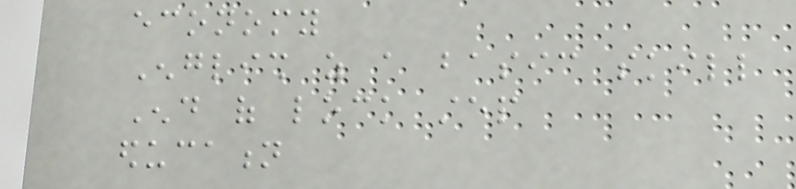economy
English as a basic skill
End of lock step
education
